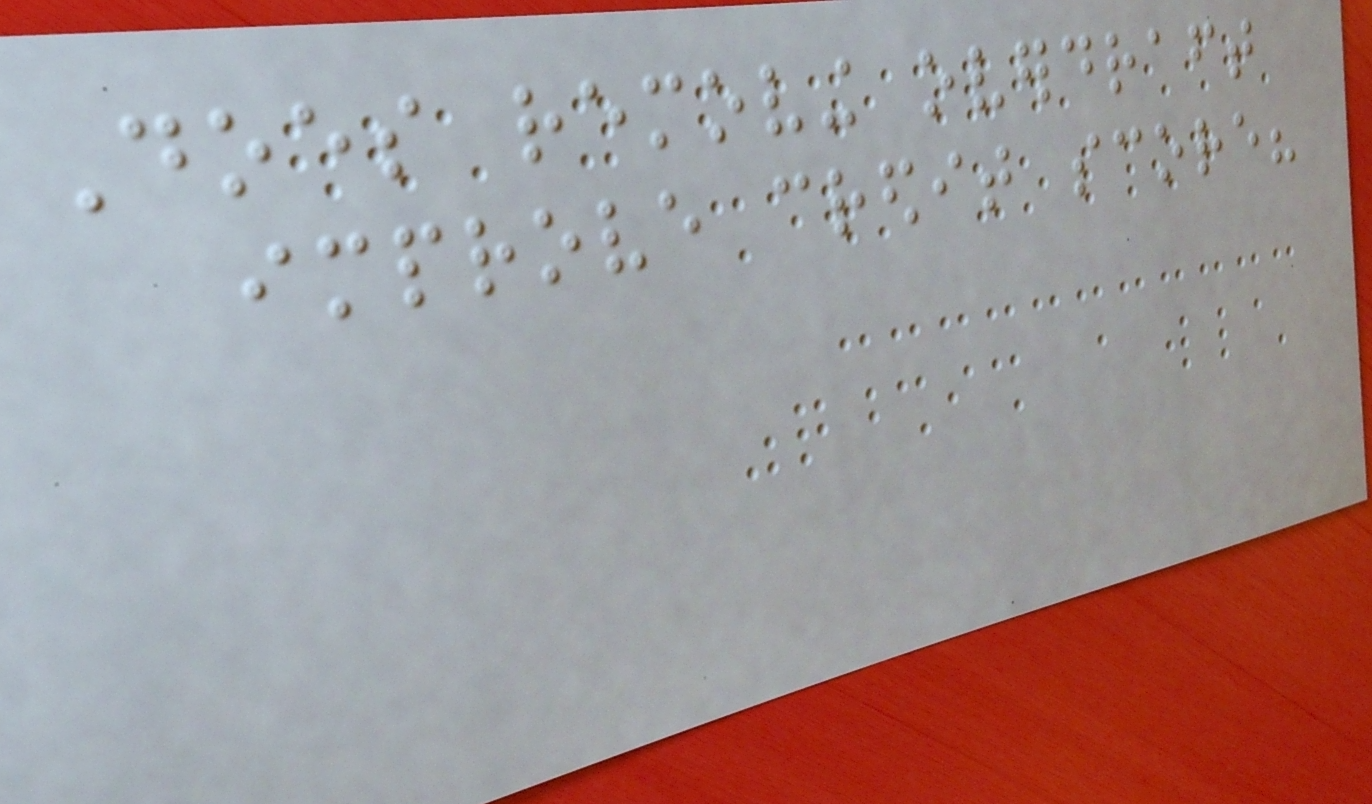Does removing overdraft
improve credit score?
